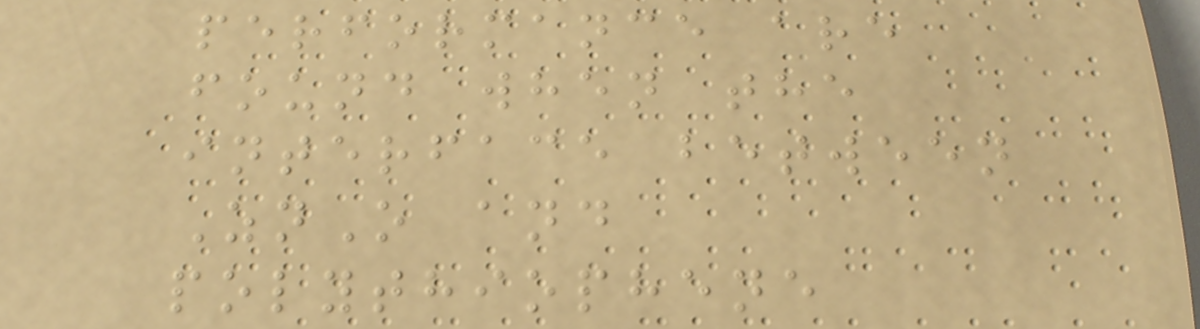performance are
found when the
interface between
ZnO and
polythiophene
